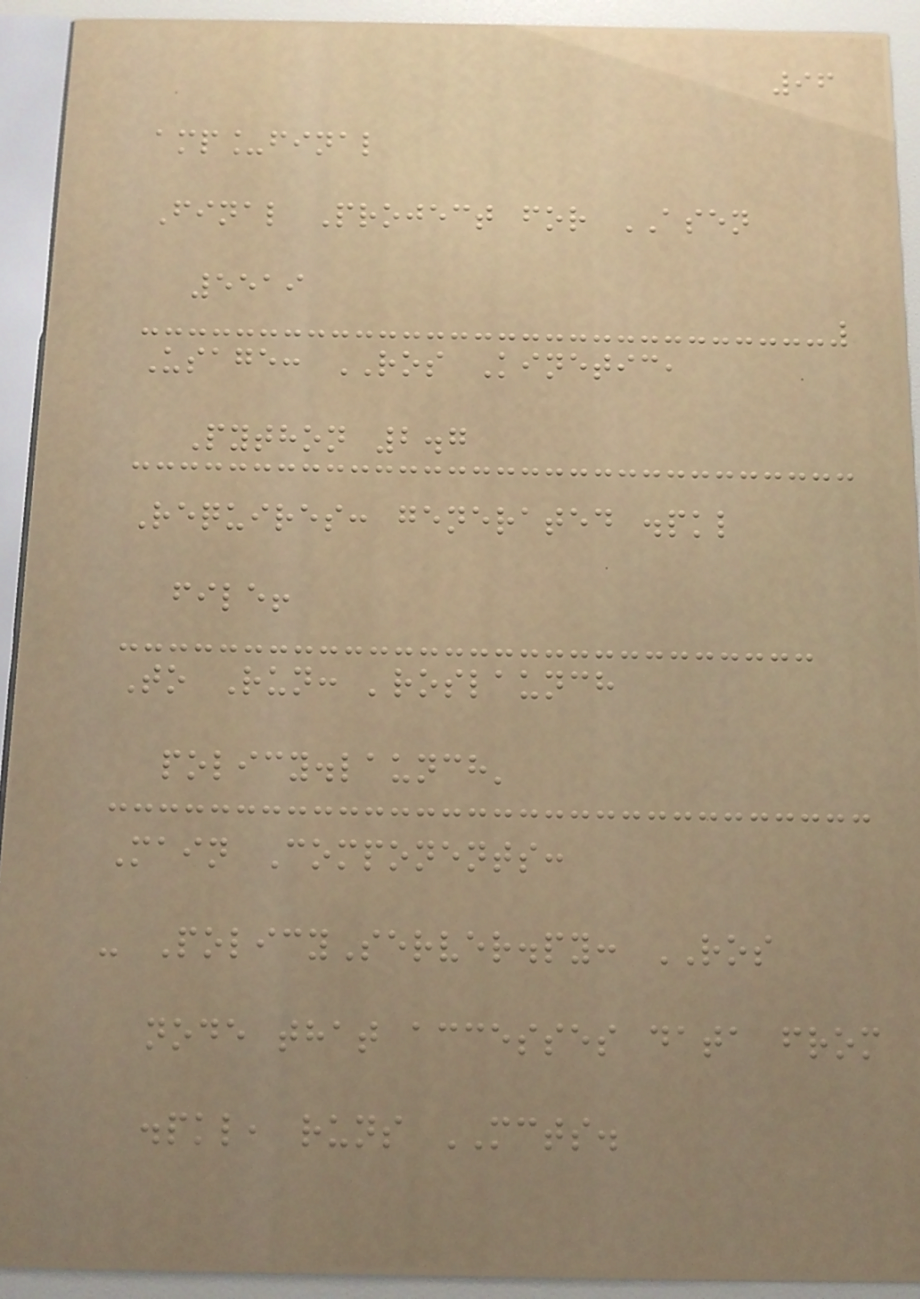96
amp_final
Final Project for ASEN
5519
Usage: ROS Kinetic,
Python 2.7
Requires: generated .pkl
file!
To Run: 'roslaunch
policy.launch'
Main Components:
- PolicyServer.py: ROS
node that accesses data from
.pkl, runs MCTS.
